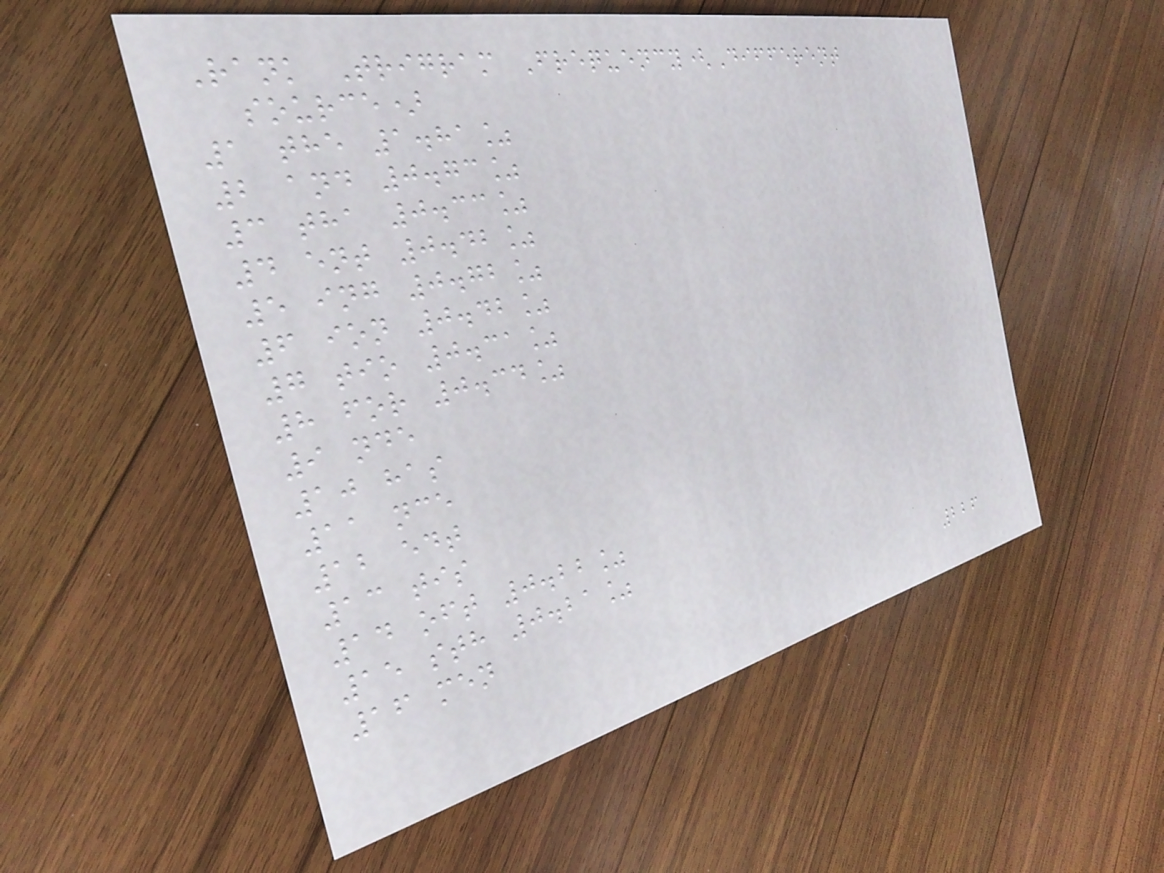Rank Trigram Frequency(Different
source)
1 the 1.81%
2 and 0.73%
3 tha 0.33%
4 ent 0.42%
5 ing 0.72%
6 ion 0.42%
7 tio 0.31%
8 for 0.34%
9 nde
10 has
11 nce
12 edt
13 tis
14 oft 0.22%
15 sth 0.21%
16 men
226
